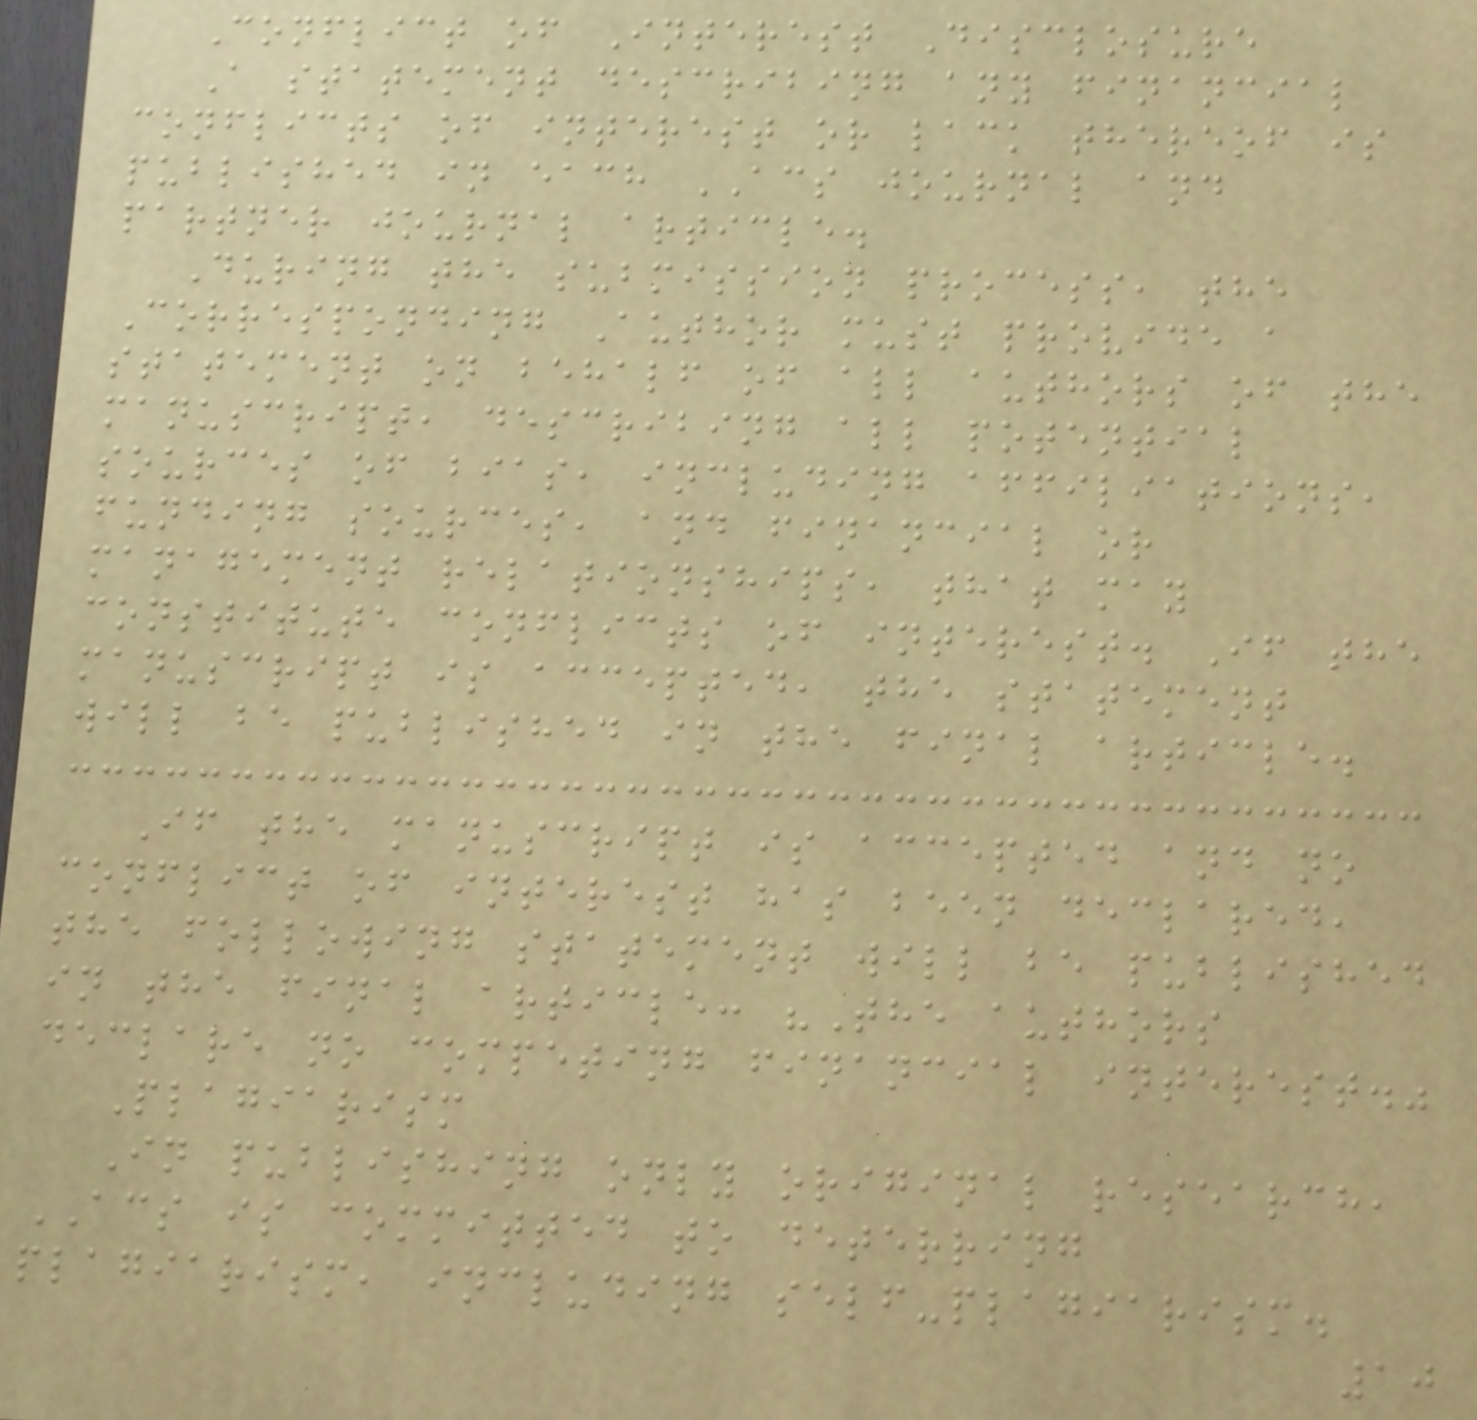Conflict of Interest Disclosure
A statement describing any financial
conflicts of interest or lack thereof is
published in each ACS journal and
partner journal article.
During the submission process, the
Corresponding Author must provide a
statement on behalf of all authors of the
manuscript, describing all potential
sources of bias, including affiliations,
funding sources, and financial or
management relationships, that may
constitute conflicts of interest. If the
manuscript is accepted, the statement
will be published in the final article.
If the manuscript is accepted and no
conflict of interest has been declared,
the following statement will be published
in the final article: "The authors
declare no competing financial interest."
Plagiarism
In publishing only original research,
ACS is committed to deterring
plagiarism, including self-plagiarism.
10
